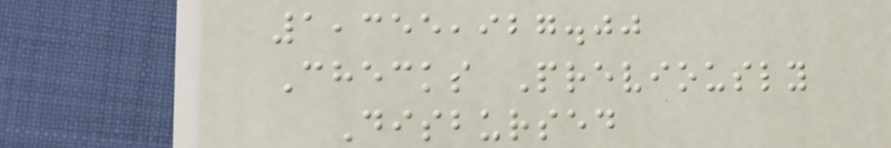1,355,927.00
Checks Previously
Disbursed
